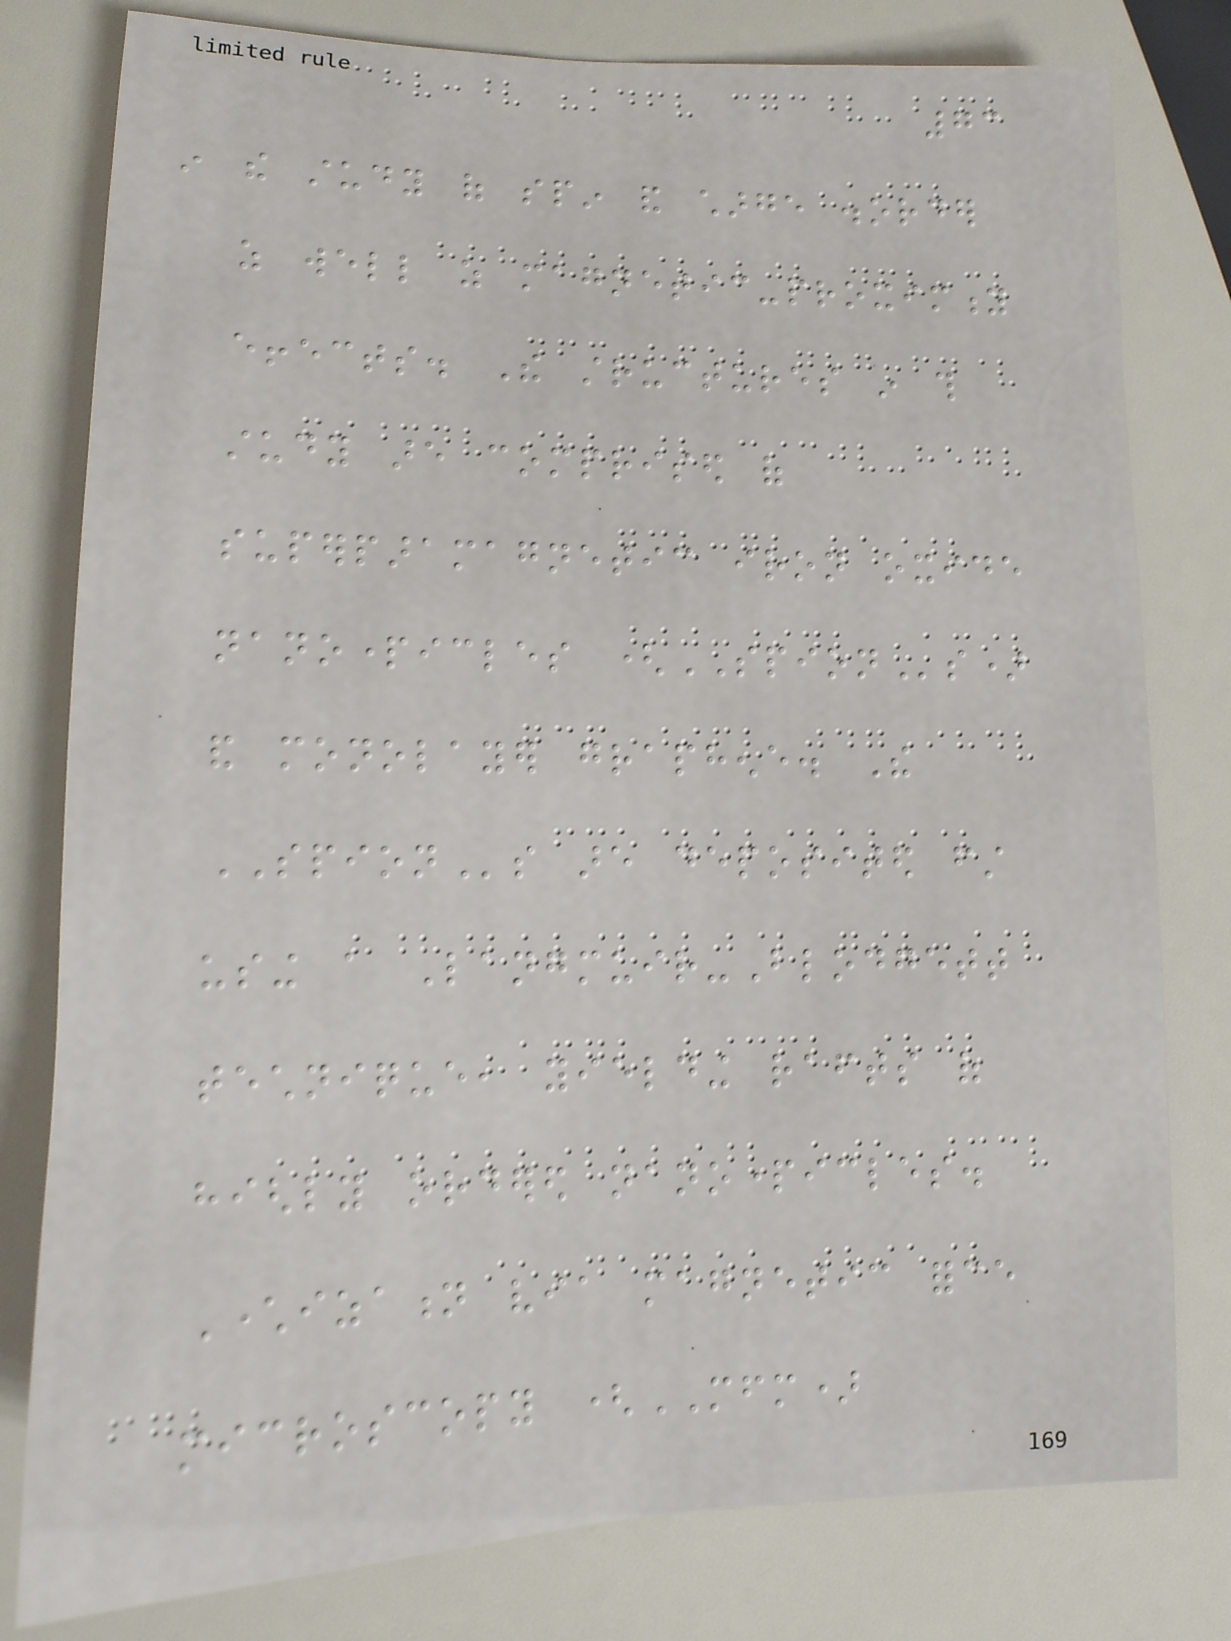73
in the study of spin and charge disorder
as well as magnetic-proximity
effects. The structures in this
study are comprised of
superparamagnetic iron oxide
nanoparticles (SPIONs)
and monolayer graphene. The
SPIONs are deposited first
using a Langmuir-Blodgett
technique, yielding rafts of
highly ordered nanoparticles.
Characterization via magnetic force
microscopy (MFM)
